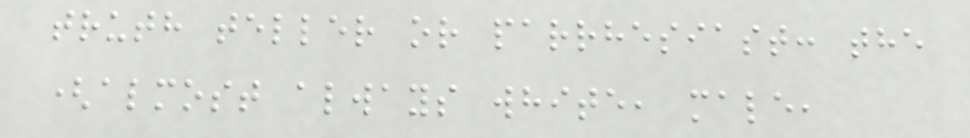truth teller or parrhesiast: the
(almost always white, male,
